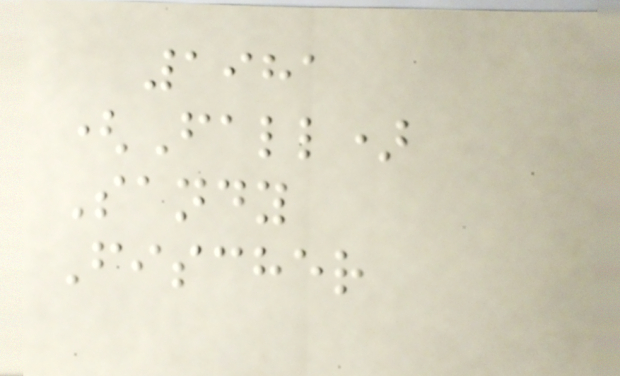1981
(Fall)
Sandy
Fischer
